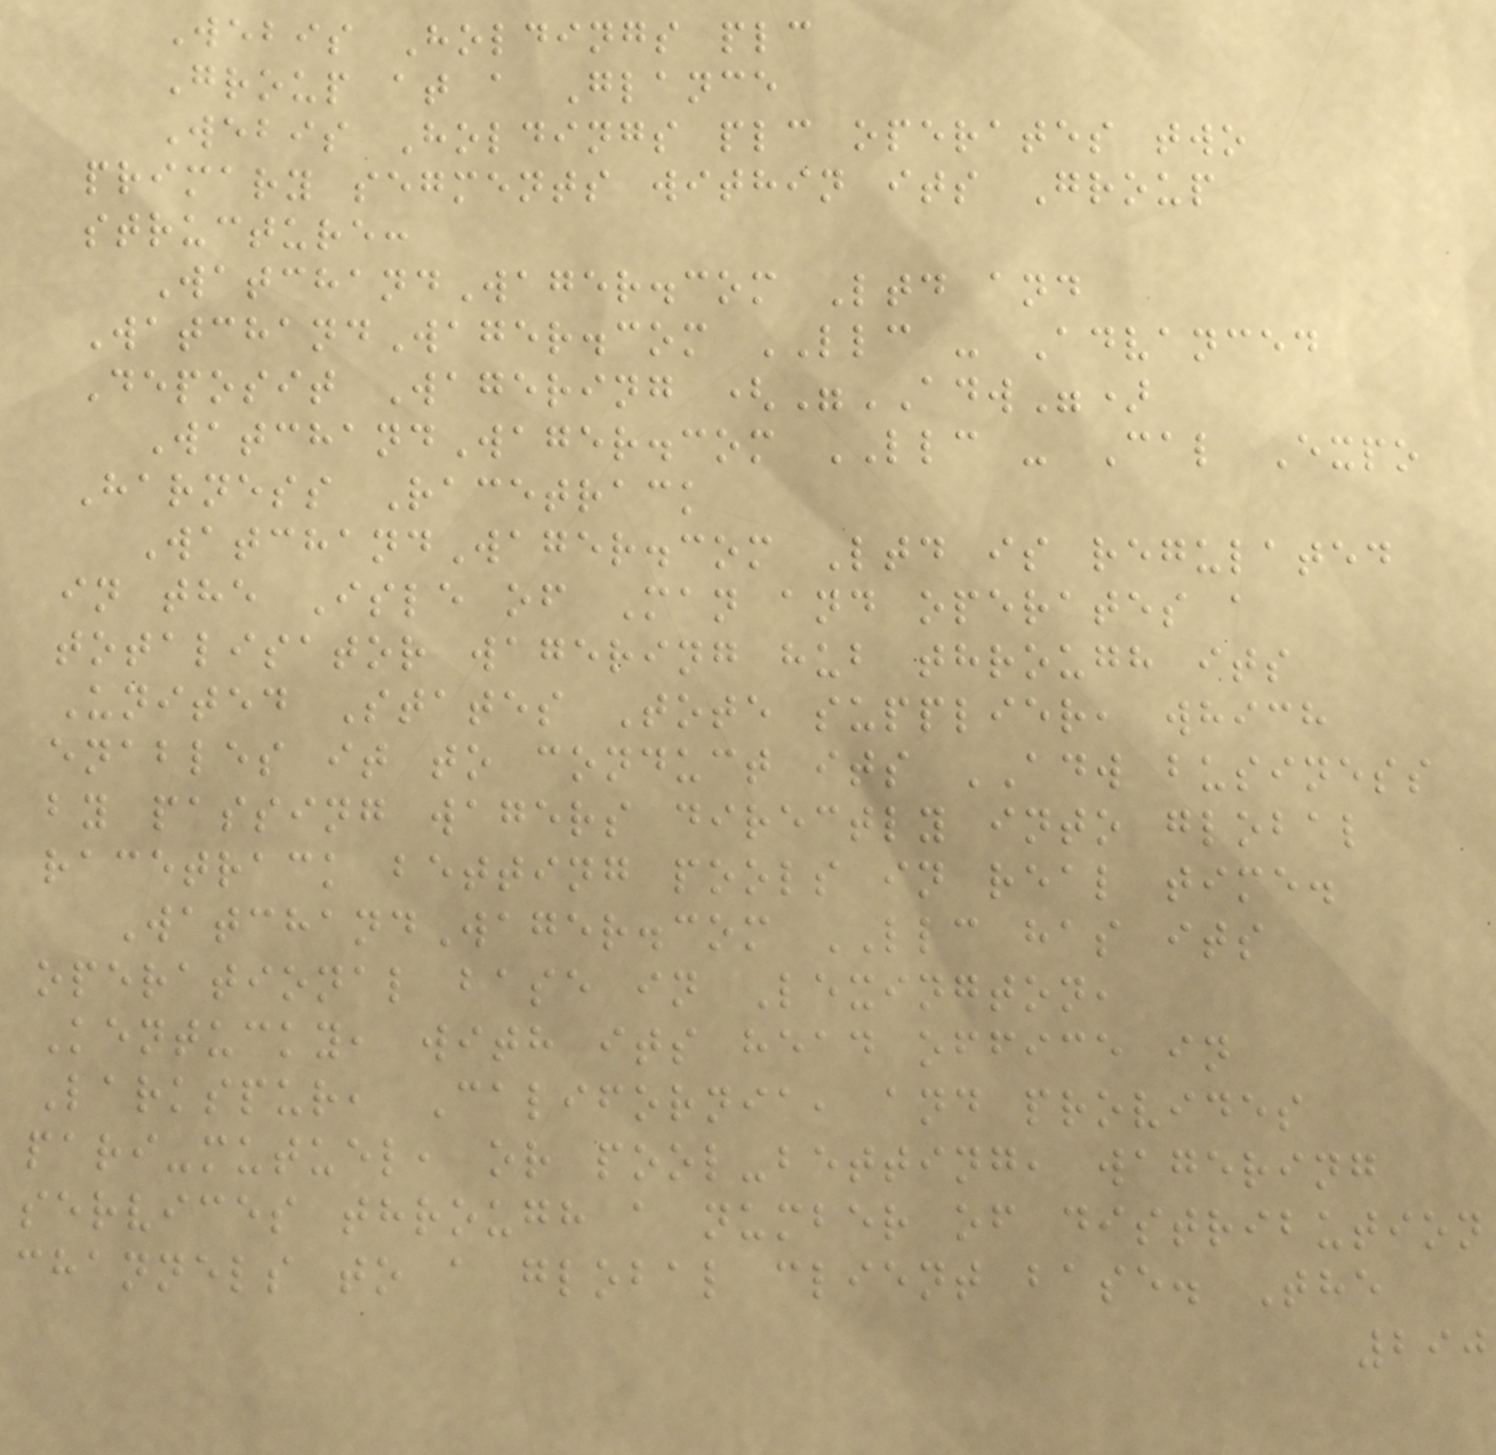Webis Holdings plc
Group at a Glance
Webis Holdings plc operates two
primary segments within its Group
structure:
WatchandWager.com Ltd and
WatchandWager.com LLC - Advanced
Deposit Wagering ("ADW")
WatchandWager.com LLC - Cal Expo
Harness Racetrack
WatchandWager.com Ltd is regulated
in the Isle of Man and operates a
totalisator wagering hub through its
United States Tote supplier, which
enables it to conduct its ADW business
by passing wagers directly into global
racetrack betting pools in real time.
WatchandWager.com LLC has its
operational base in Lexington,
Kentucky, with its head office in
Larkspur, California, and provides
pari-mutuel, or pool-betting, wagering
services through a number of distribution
channels to a global client base. The
290
